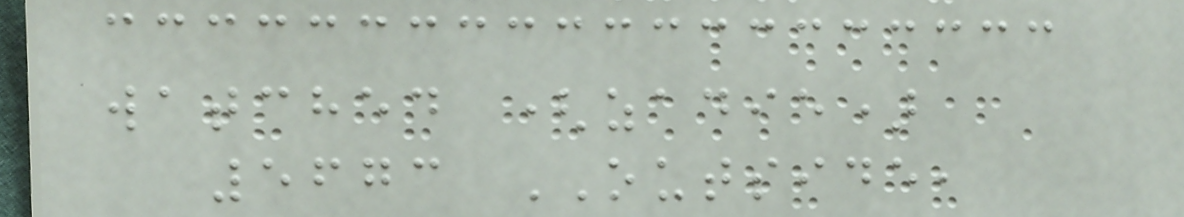watched (zadie)
5673 OUTSIDE,
